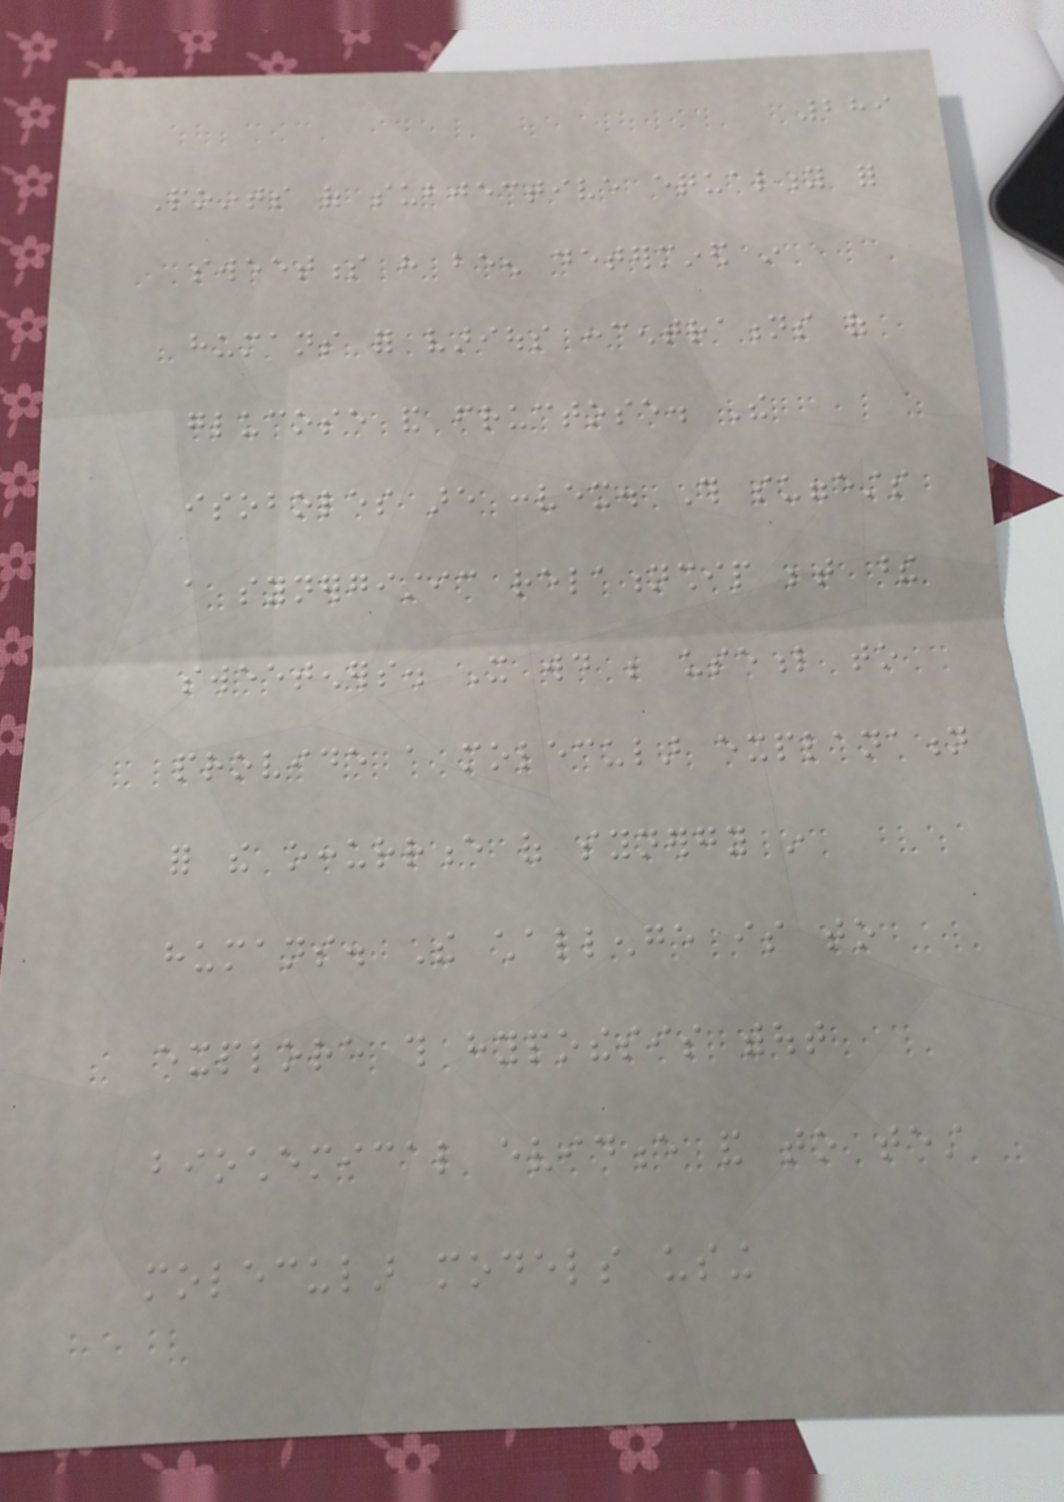289
Points of subjective equality for
sweetness have been determined in
humans for various concentrations of
glucose and fructose. The
isoboles are convex. This suggests
a synergistic relationship between these
sweeteners. It would be useful to
provide a molecular explanation
for the occurrence of synergy in
humans. The challenge is to
explore this hypothesis without
biochemical evidence and to test
molecular models using
